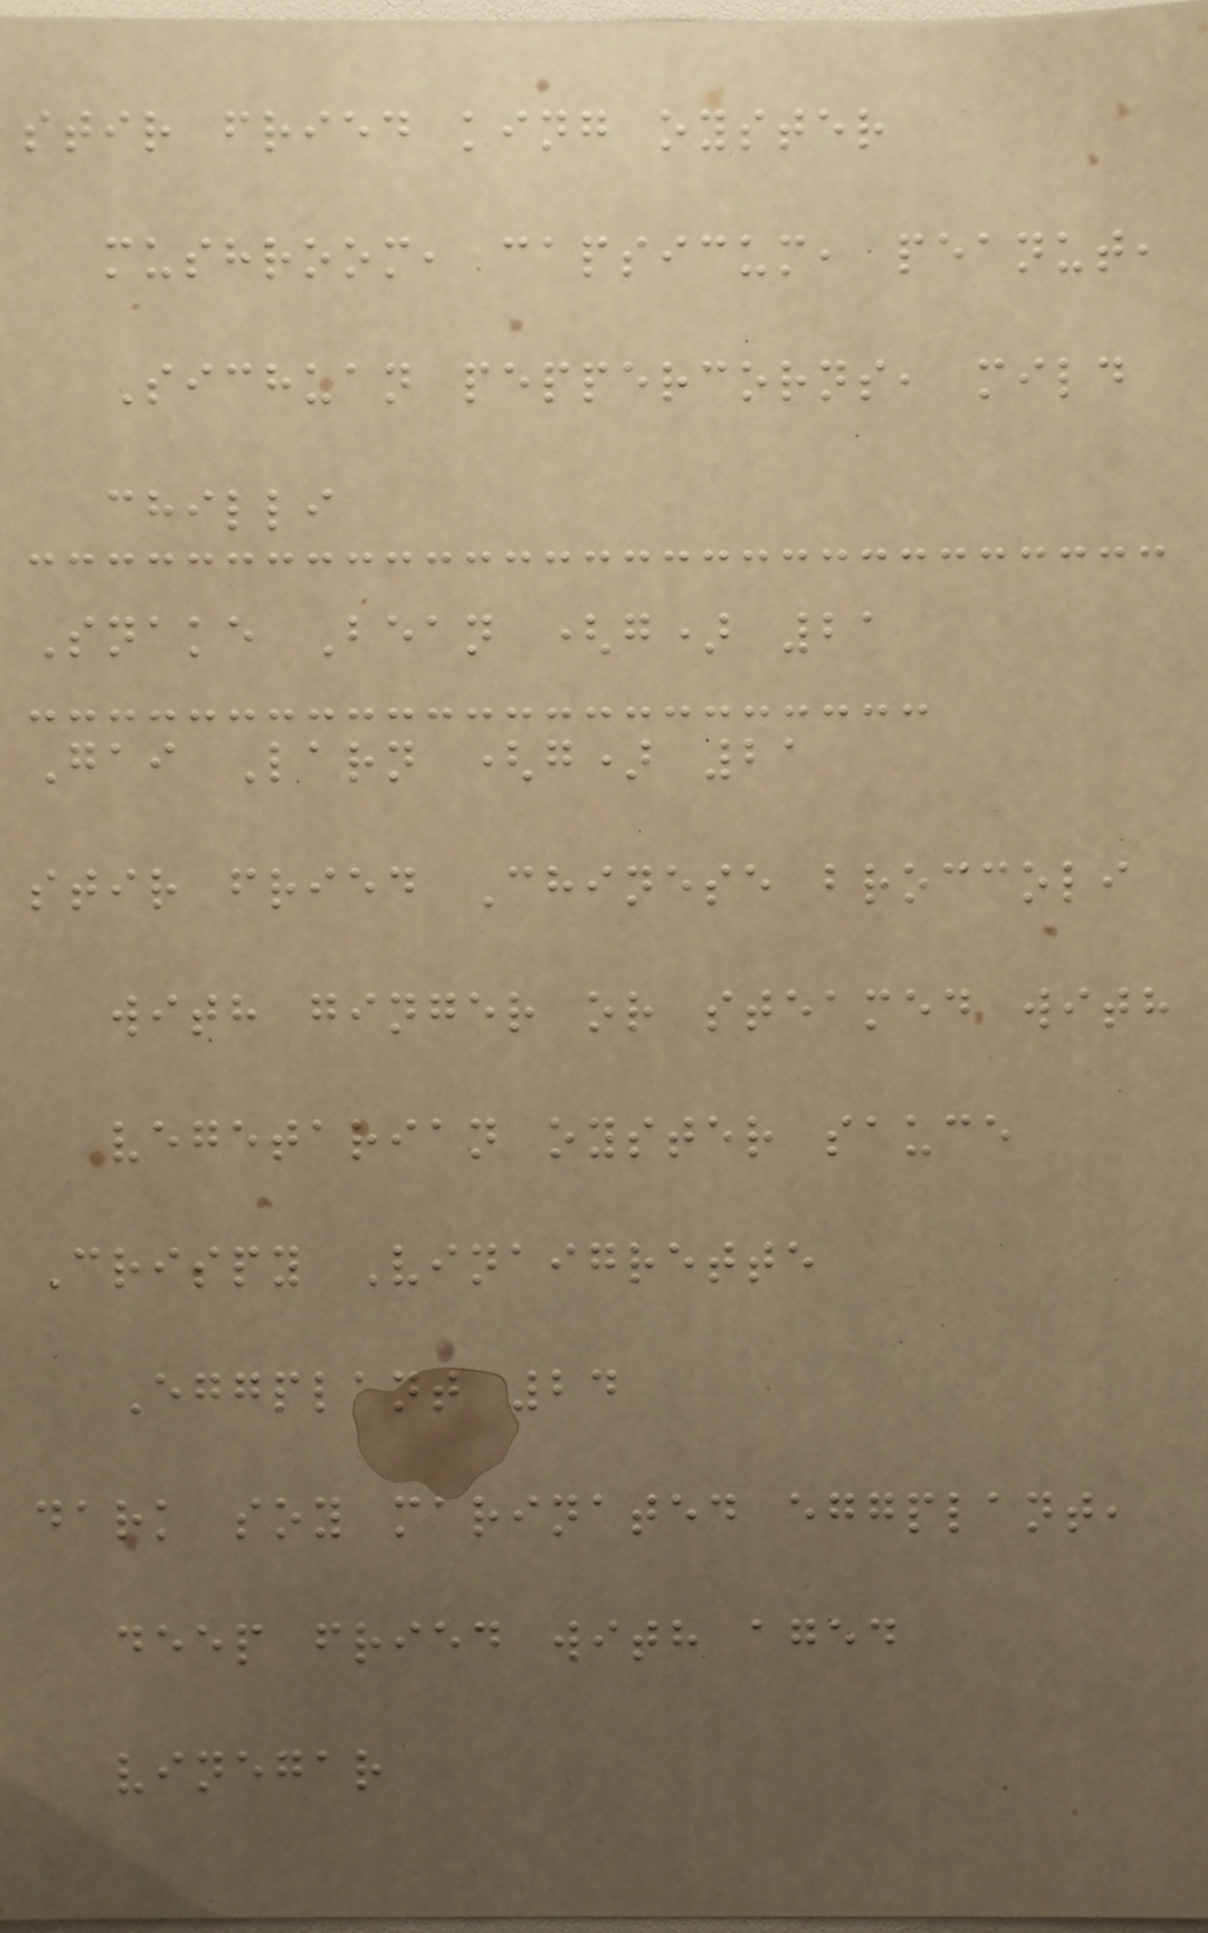stir fried king oyster
mushroom, capsicum, peanut,
Sichuan peppercorns, mild
chilli
Snake Bean (g) 21
Gai Larn (g) 21
stir fried Chinese broccoli
with ginger or steamed with
vegetarian oyster sauce
Crispy Vinaigrette
Eggplant 24
dark soy marinated eggplant,
deep fried with aged
vinegar
